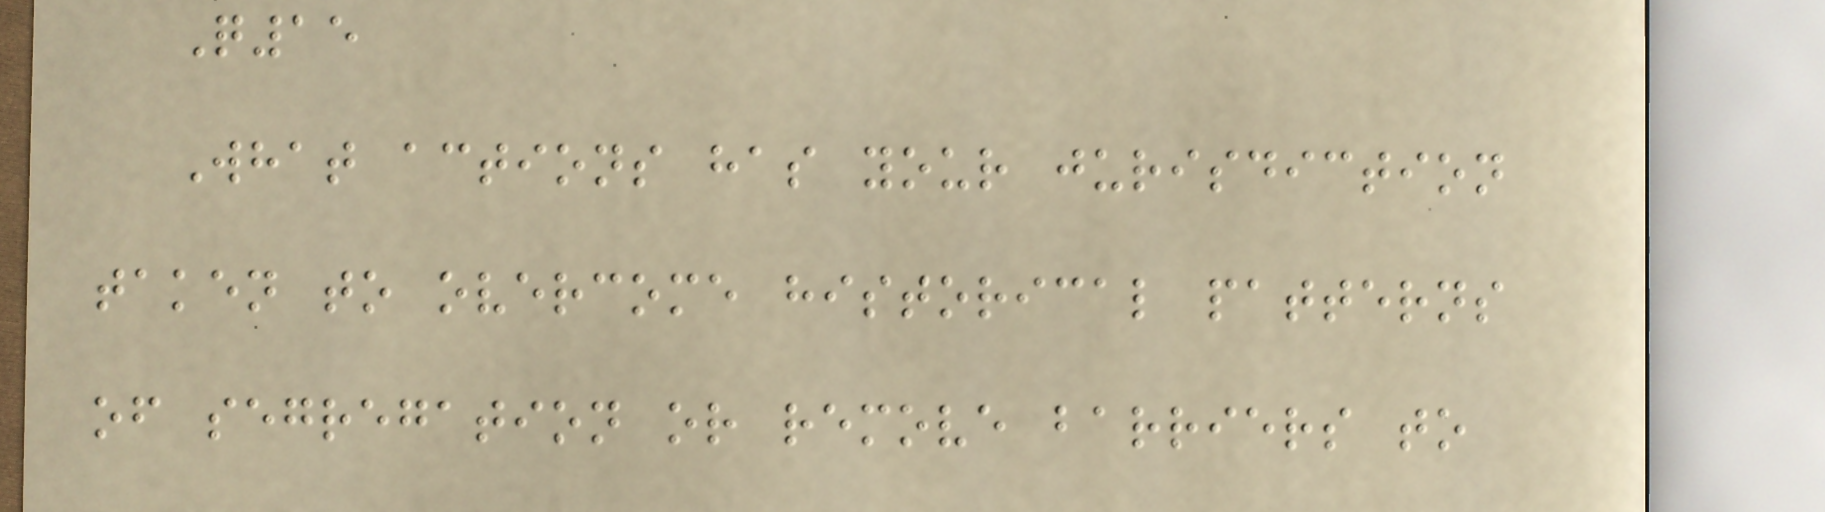Q15
What actions has your jurisdiction
taken to overcome historical patterns
of segregation or remove barriers to
